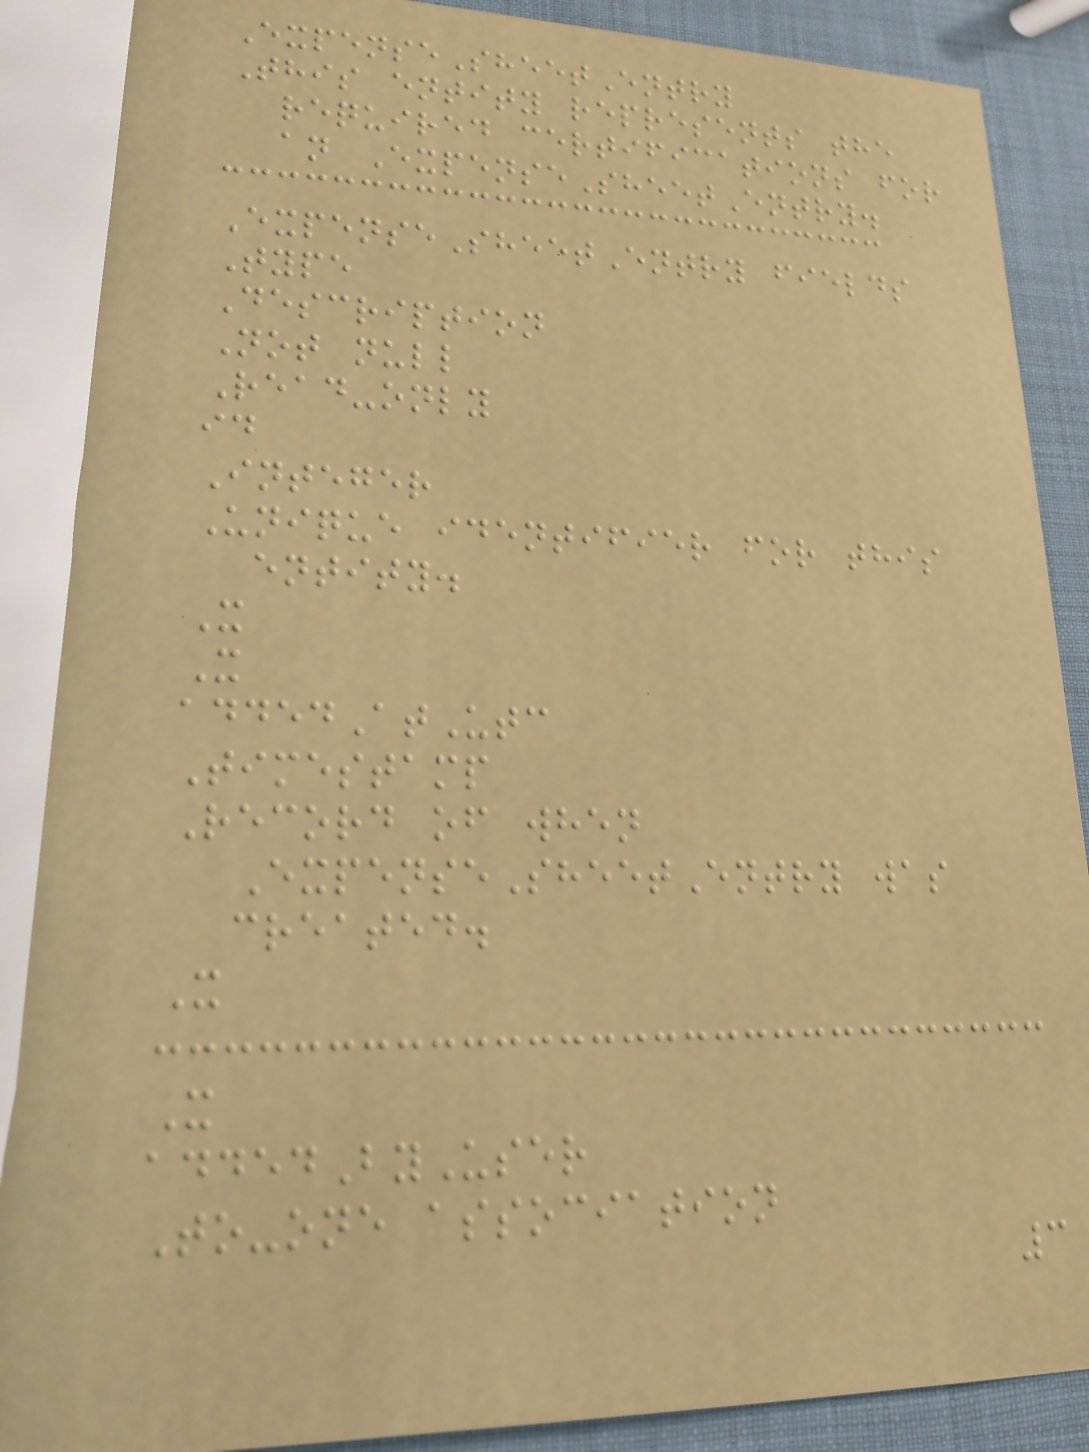ExpenseSheetEntry
This entity represents the
required certifications for
an ExpenseSheetEntry.
ExpenseSheetEntry fields
Type
Description
Not null
Read-only
id
Integer
Unique identifier for this
entity.
X
X
addedAtUtc
Timestamp
Record of when
ExpenseSheetEntry was
created.
X
X
addedByUser
To-one association
3
